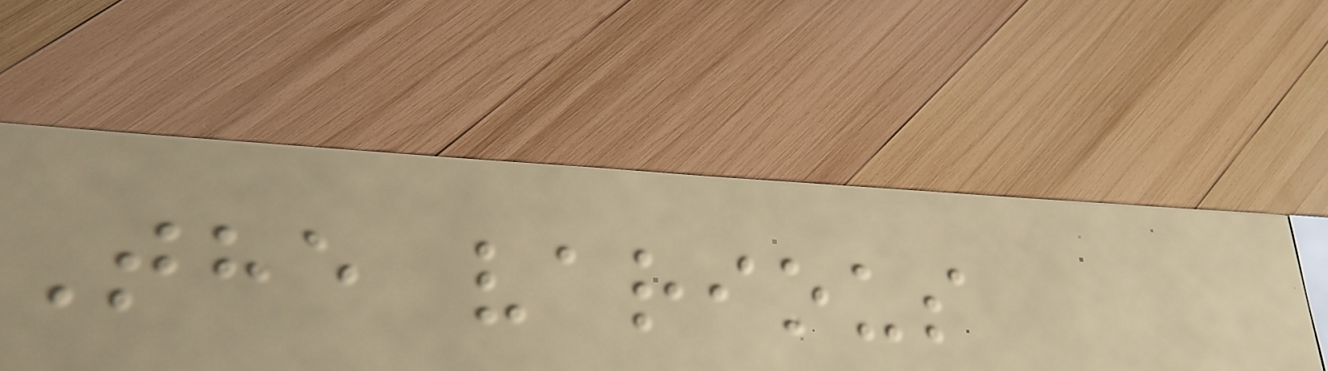The various
